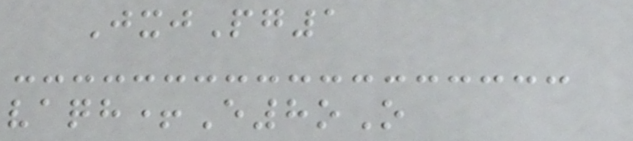JxjPg1
vaqh+E8oO
